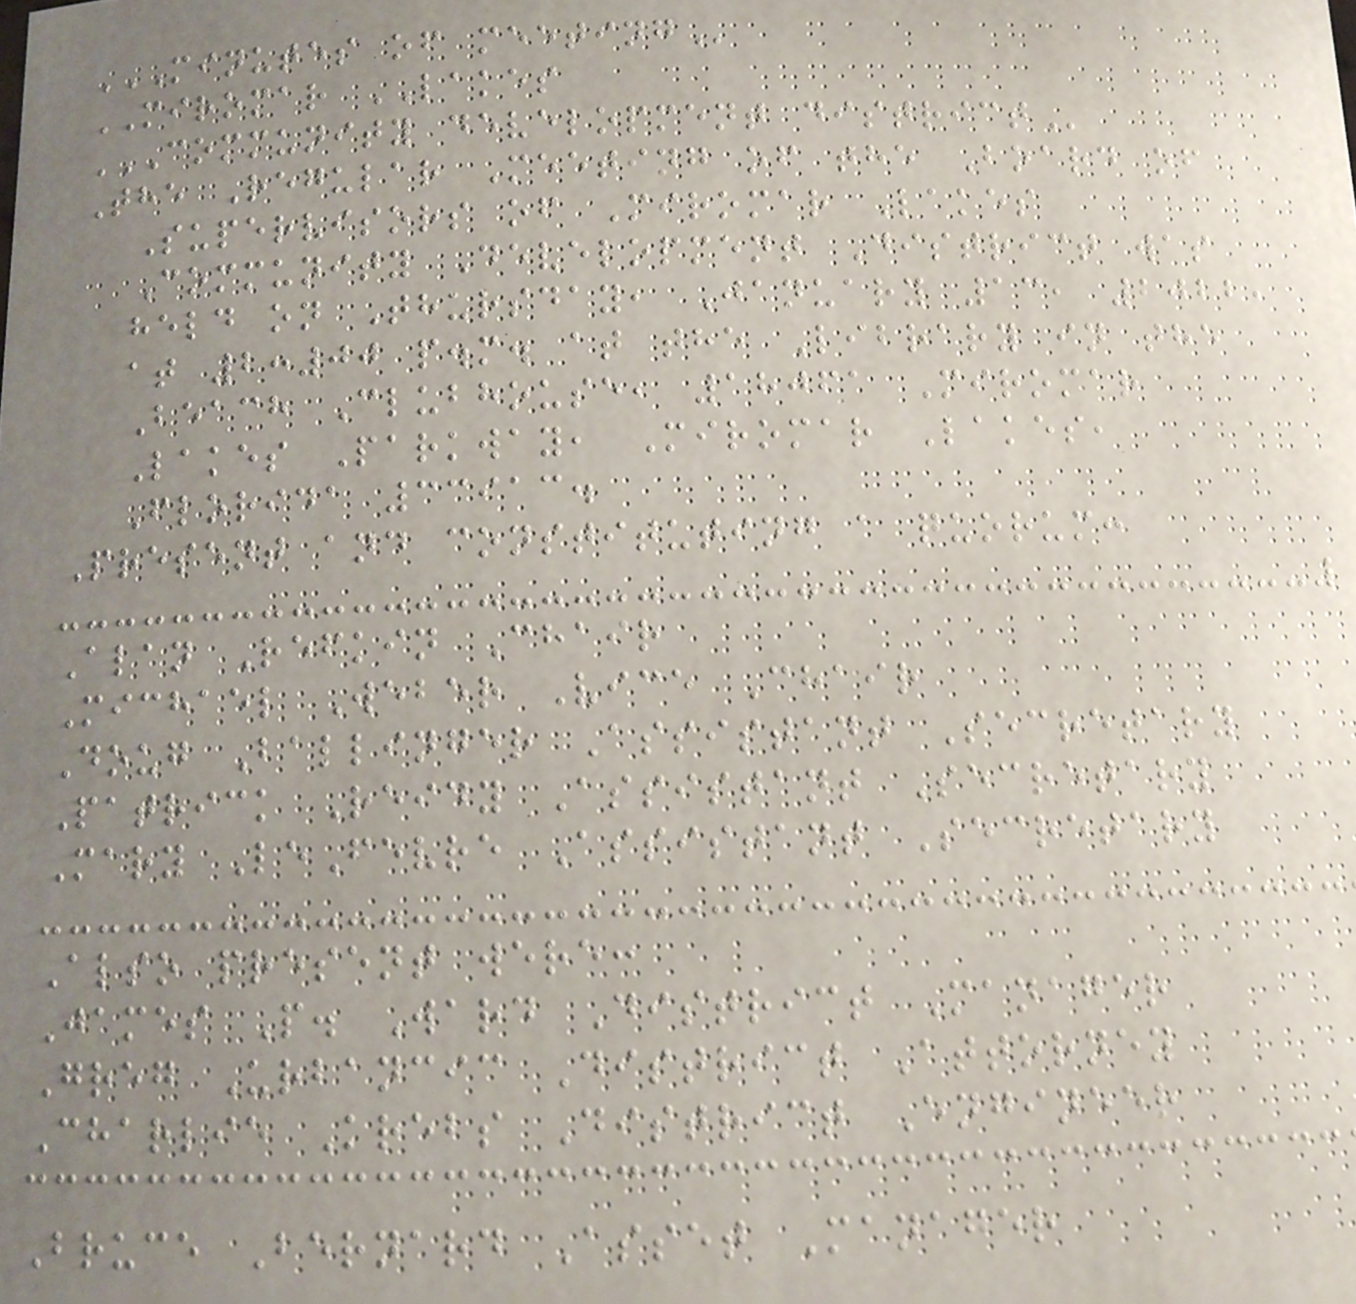MINUTES OF MEETING
MIROMAR LAKES
COMMUNITY DEVELOPMENT DISTRICT
The Regular Meeting of the Board of
Supervisors of Miromar Lakes
Community Development District was
held on Thursday, January 13, 2022,
at 2:00 p.m. at the Library in the
Beach Clubhouse, 18061 Miromar
Lakes Parkway, Miromar Lakes,
Florida 33913.
Present and constituting a quorum:
Alan Refkin Chair
Michael Weber Vice Chair
Doug Ballinger Assistant Secretary
Patrick Reidy Assistant Secretary
Mary LeFevre Assistant Secretary
Also present were:
James P. Ward District Manager
Greg Urbancic District Attorney
Charlie Krebs District Engineer
Bruce Bernard Asset Manager
